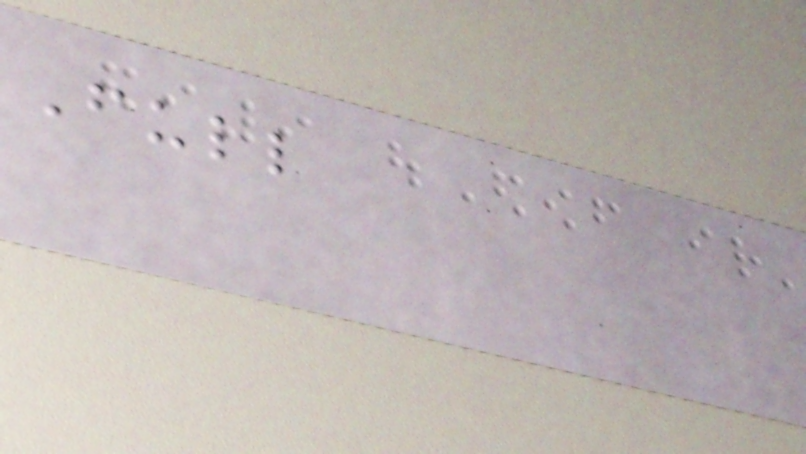Full
